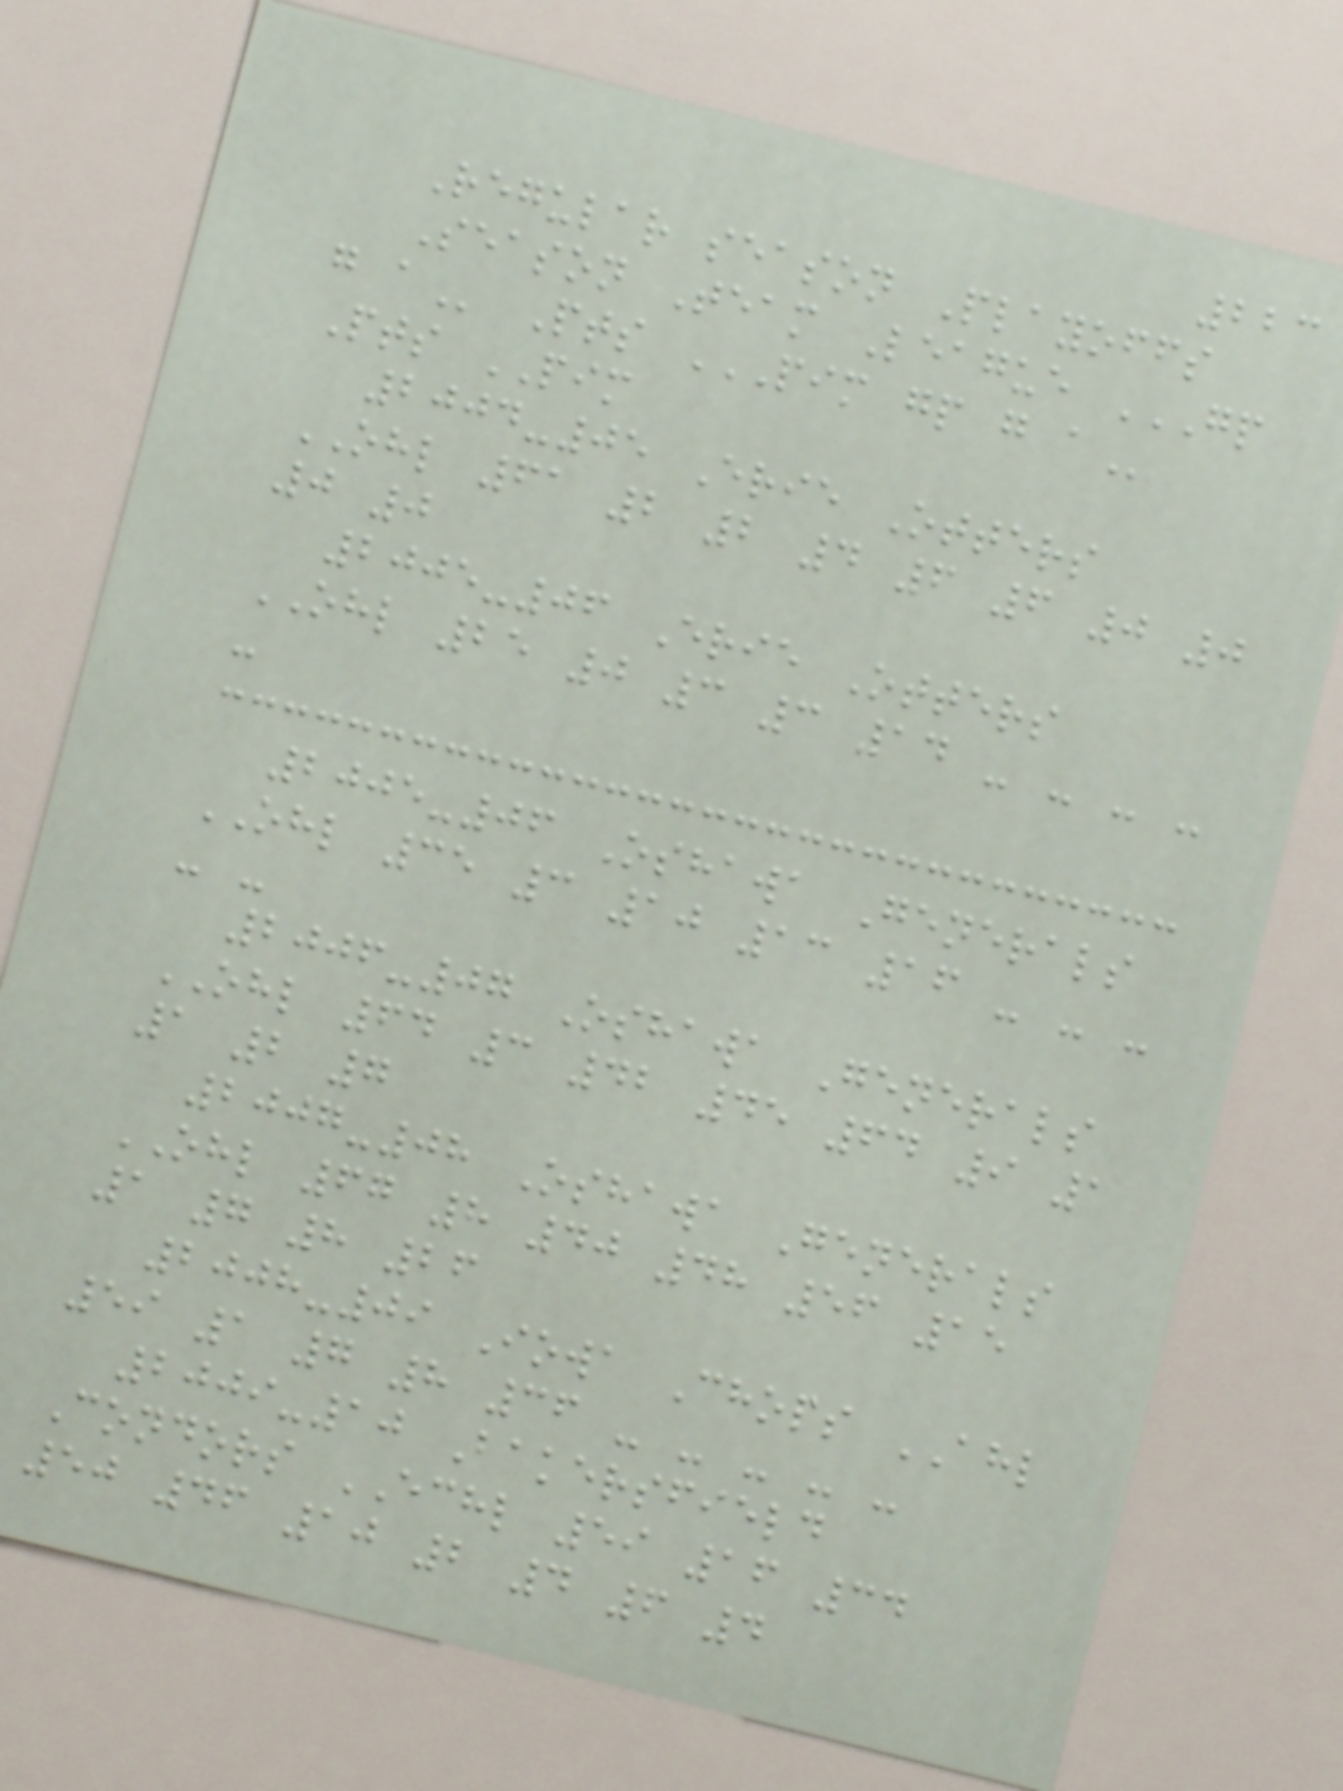223
Regular season Playoffs
Season Team League GP
G A Pts PIM GP G A
Pts PIM
2004-05 Erie Otters
OHL 61 2 2 4 6 6 0 0
0 0
2005-06 Erie Otters
OHL 25 0 3 3 14 - - - -
-
2005-06 Oshawa Generals
OHL 35 3 10 13 16 - - -
- -
2006-07 Oshawa Generals
OHL 64 3 42 45 64 9 1
1 2 7
2007-08 Oshawa Generals
OHL 67 8 40 48 56 15
1 7 8 26
2008-09 Iowa Chops AHL
59 1 7 8 36 - - - - -
2009-10 Bakersfield
Condors ECHL 59 16 34
50 46 10 2 4 6 4
